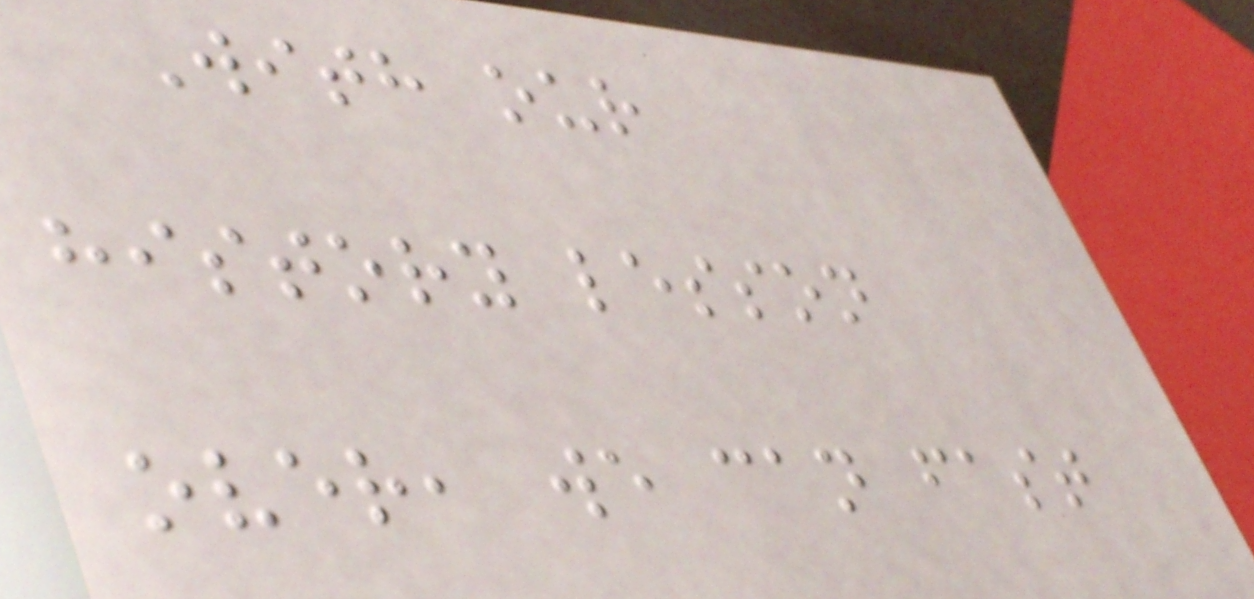With our
history lesson
over, we can fast
